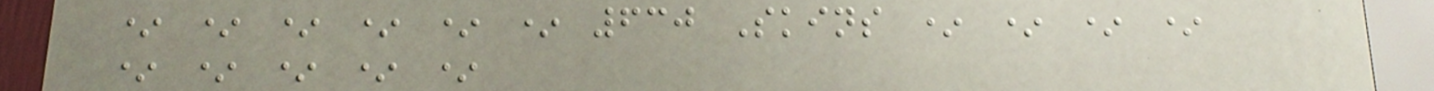* * * * * * 630 Skins * * * *
* * * * *
